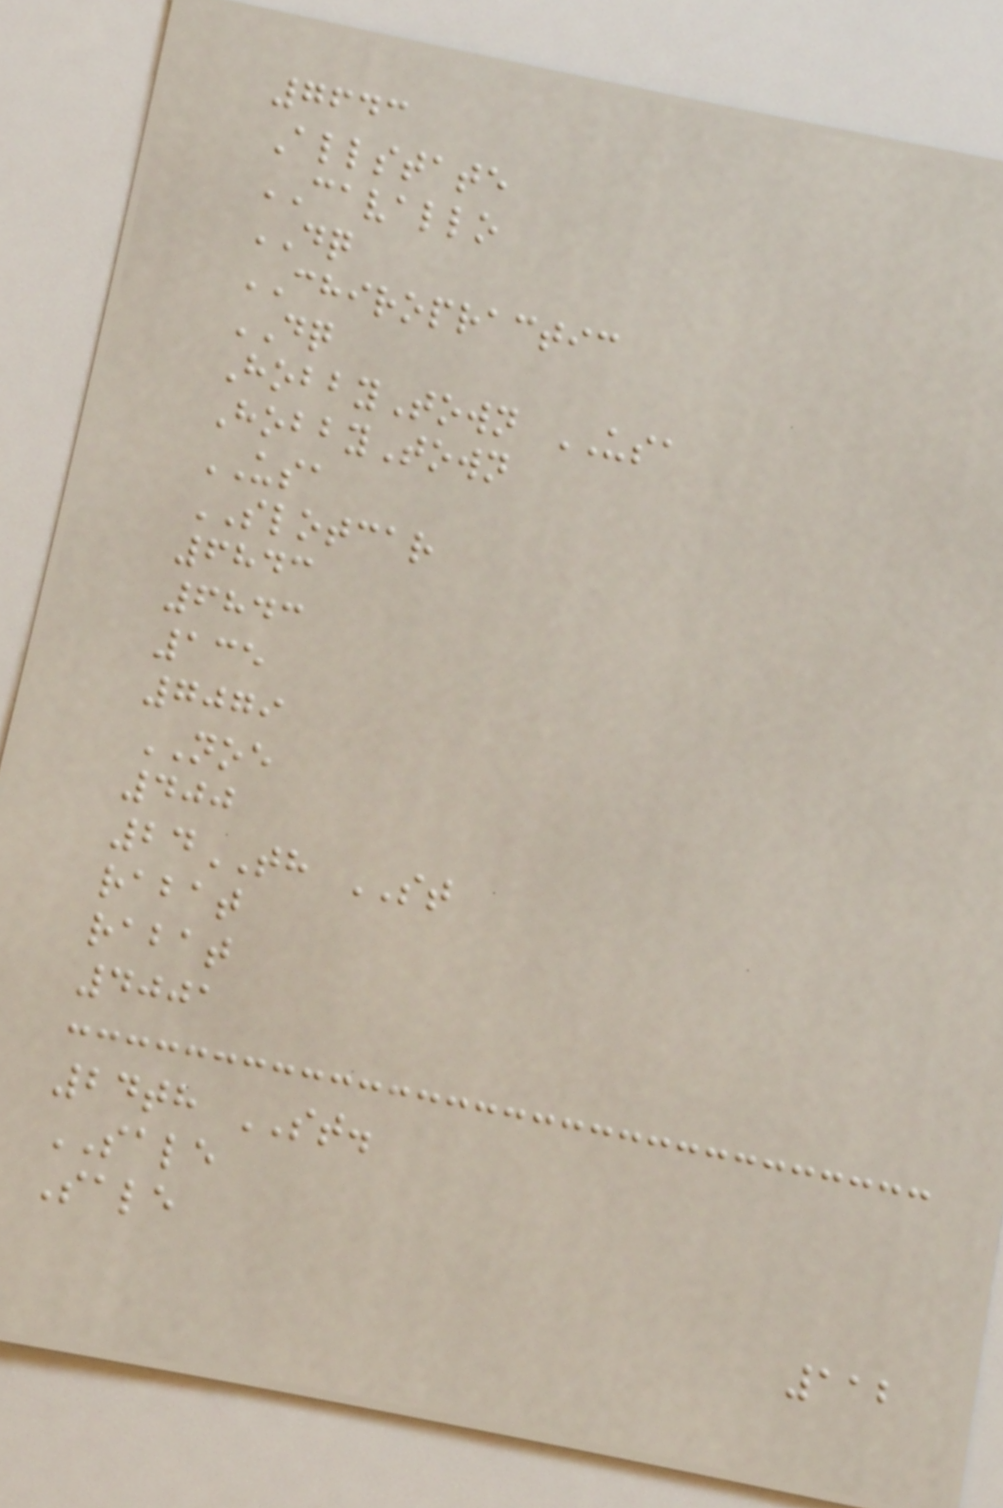7643
Allstate
CAVALLO
DQ
CHIROPRACTIC
DQ
HobbyTown USA
HobbyTown
USA
SLOTCAR
6843
6843
135
7079
NOE
400
24TH ST
rabat
rabat
4001
24th ST.
SALE
Sale
112
